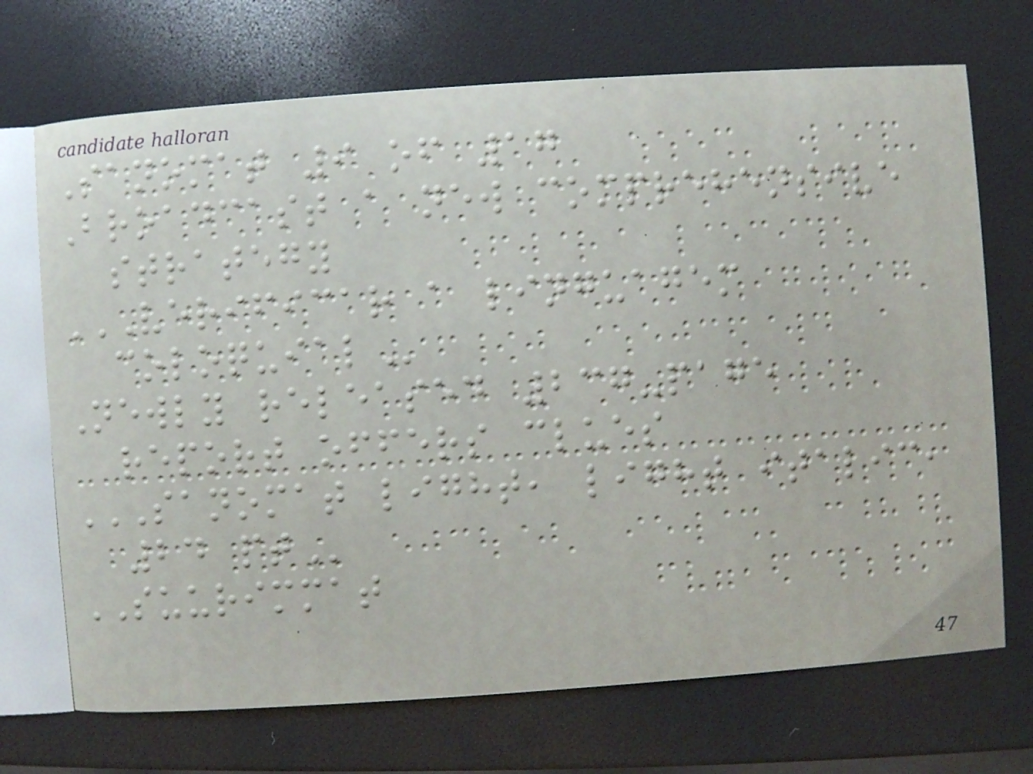Sanomat 9 of 17
Broadcast a new comprehensive
strategy
VERIFICAR A LINGUAGEM
COLOQUIAL
Newly released 237-page
report offers clues
SANOMAT LIGHT, LIGHT ITALIC,
24 PT
SUURIMMAT
